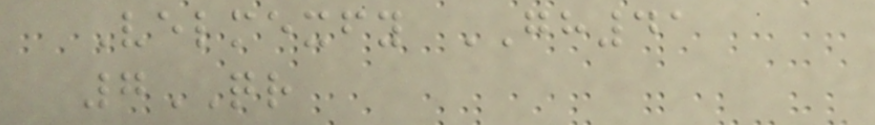Velmexfy GH41
7QR
